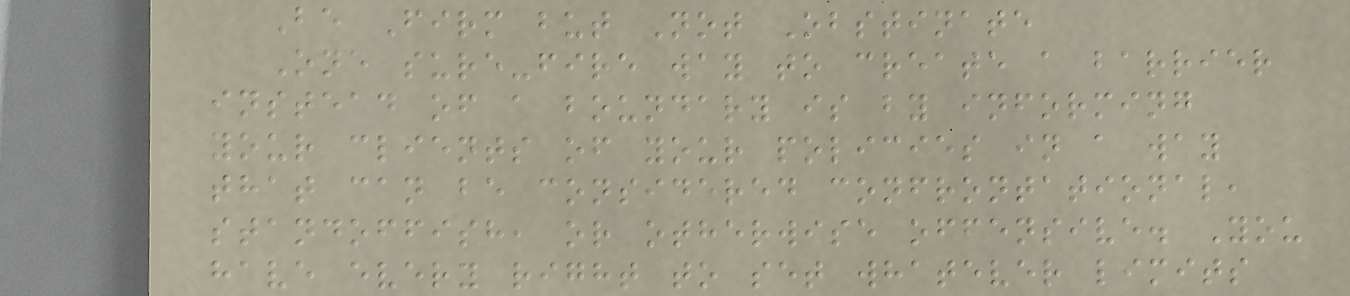Be Firm but Not Obstinate
One sure-fire way to create a barrier
instead of a boundary is by informing
your clients of your policies in a way
that can be considered confrontational,
standoffish, or otherwise offensive. You
have every right to set whatever limits
